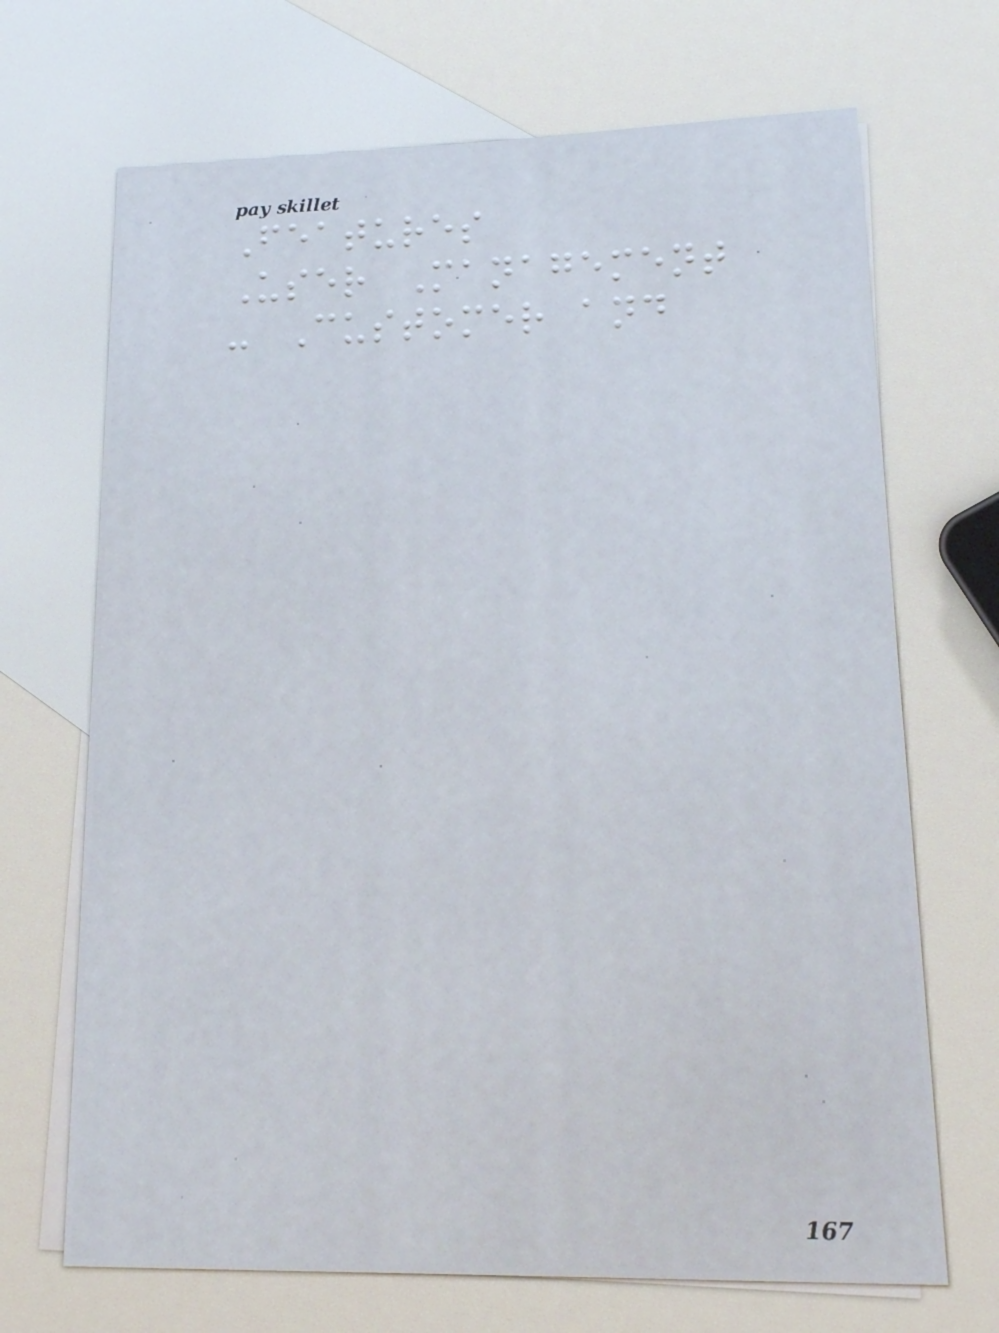Features
User Management
- Customer and
